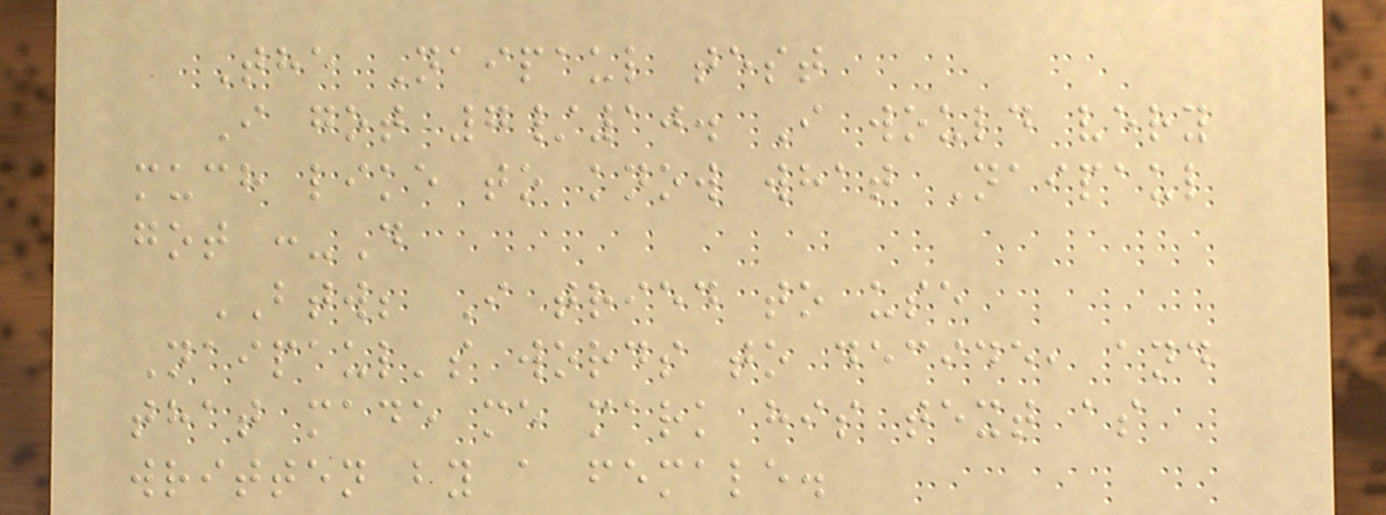The Naipaul test
I got 7/10. I would very
much like to know what Naipaul
got :-D
BTW; I tried to use
Naipaul's words to decide, and
that made me mark his text as
written by a female.
